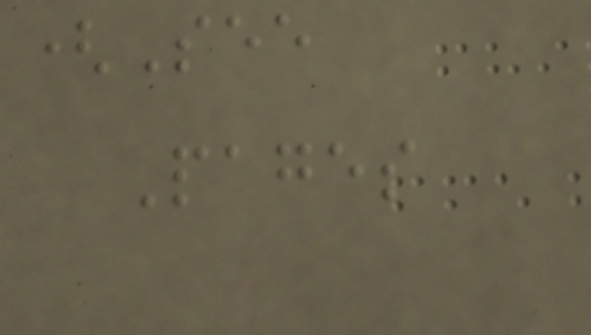(See
Pages
